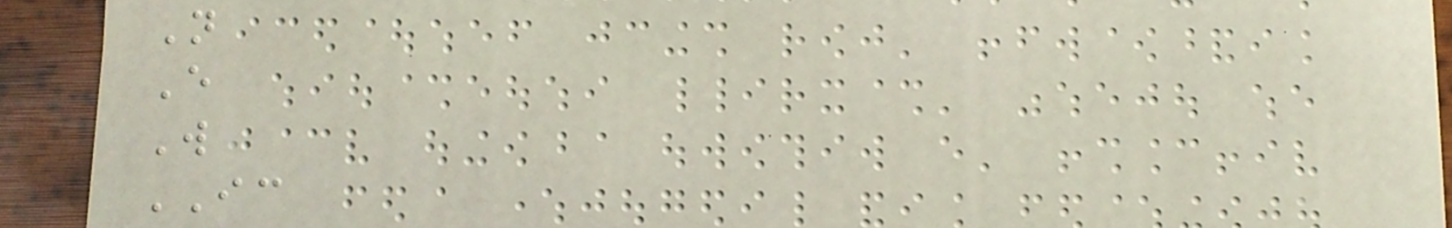N
E
W
IC
